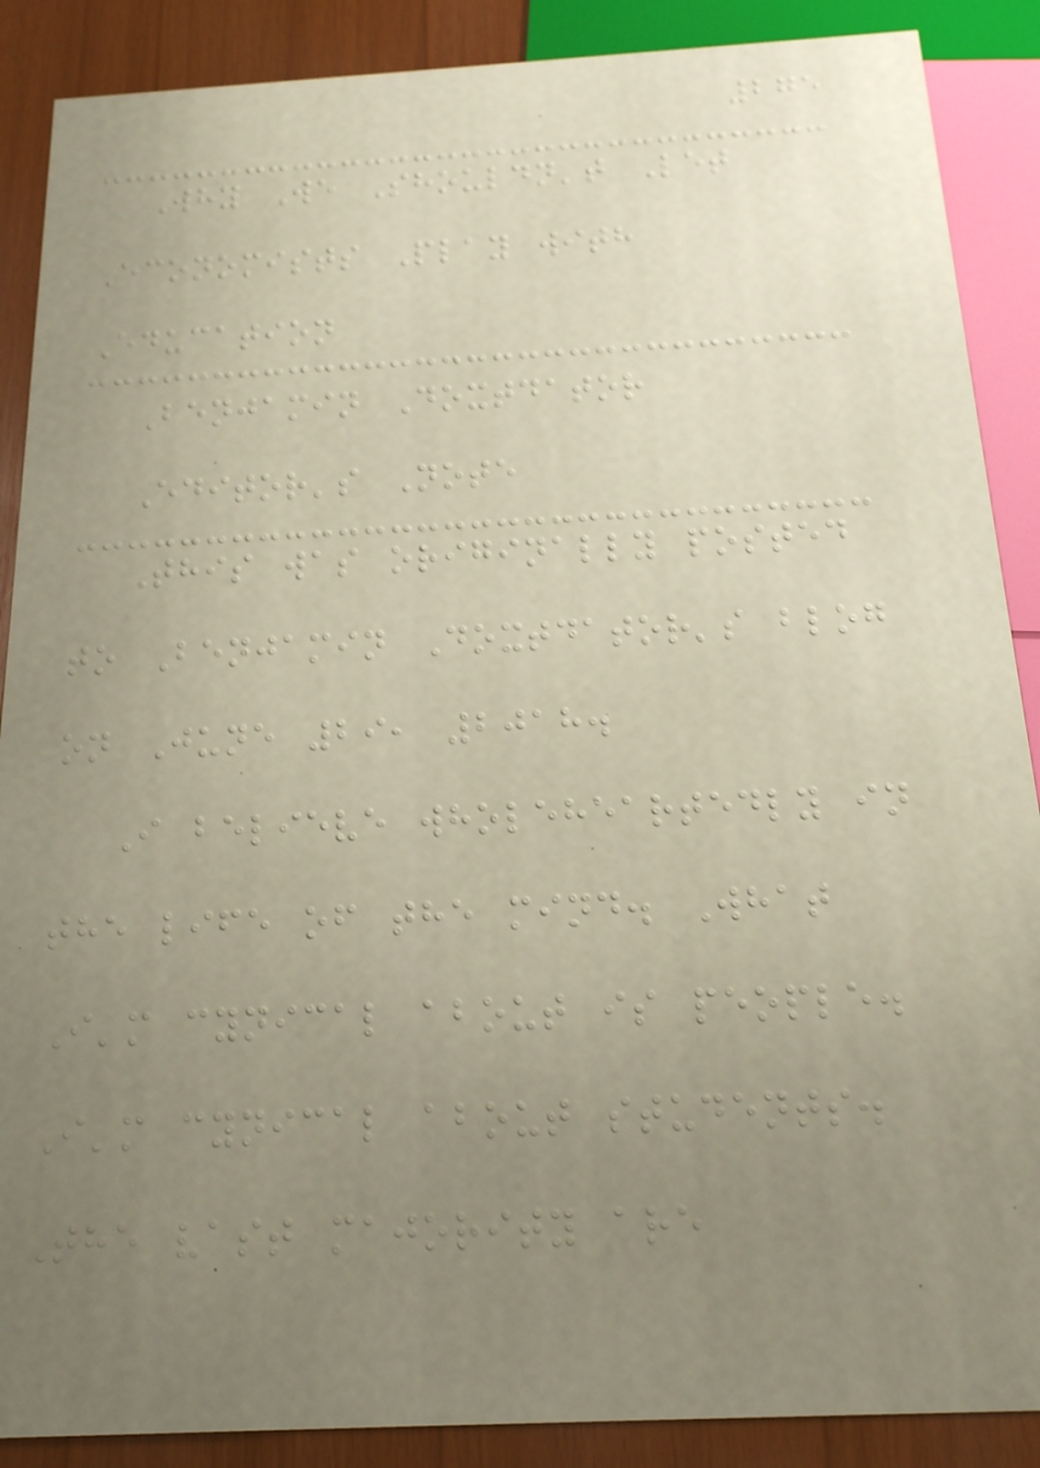275
Why We Shouldn't Let
Economists Play with
Education
Benjamin Doxtdator
Editor's Note
This was originally posted
to Benjamin Doxtdator's blog
on June 29, 2018.
I believe wholeheartedly in
the life of the mind. What
I'm cynical about is people.
I'm cynical about students.
The vast majority are
